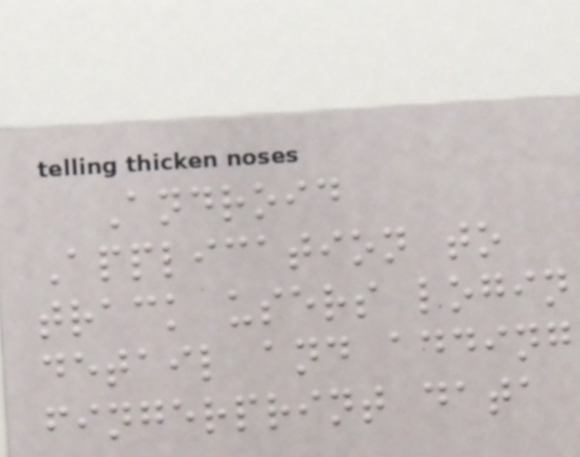Android
Application to
track users login
detail and adding
fingerprint data
